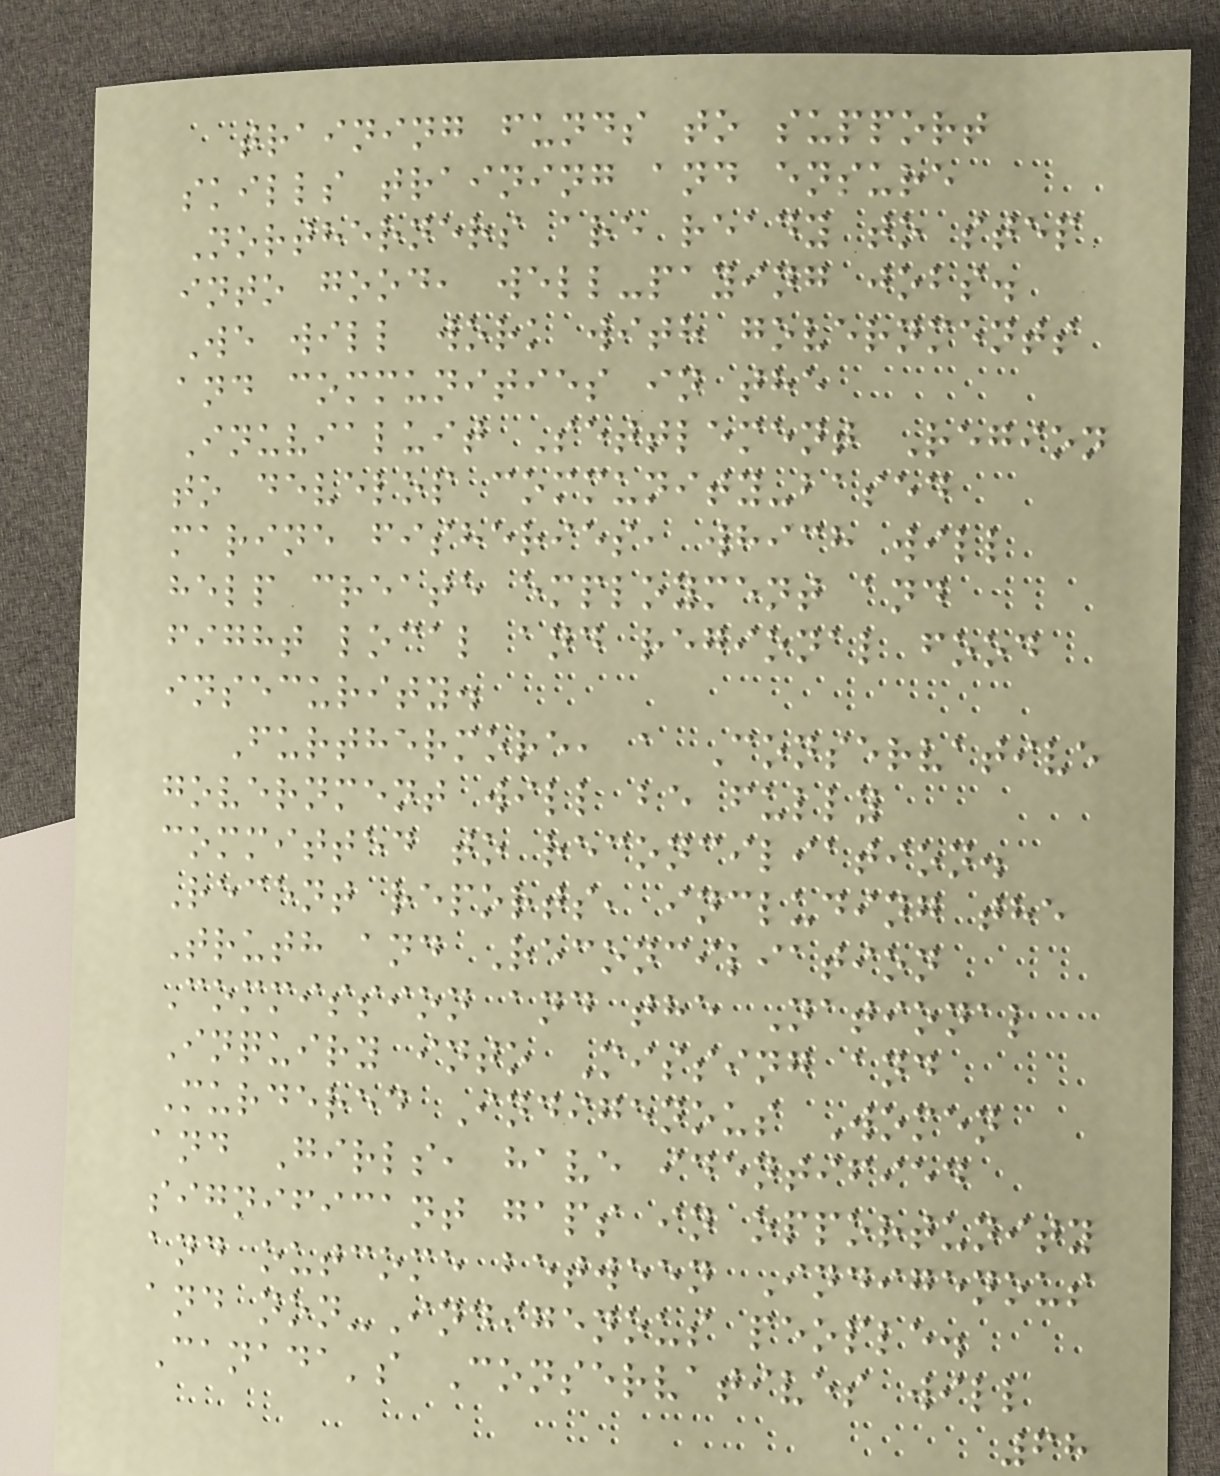training funds to support
skills training and ensure
Northerners are ready to step
into good, well-paying jobs.
We will work with governments
and communities in the
Inuvialuit Settlement Region
to develop community-based
marine fisheries, which will
help create employment and
fight local and regional food
insecurity.
Furthermore, a Conservative
government will be fully
committed to reconciliation.
Recent reports, including the
Truth and Reconciliation
Commission and the National
Inquiry into Missing and
Murdered Indigenous Women
and Girls, have identified
significant gaps in opportunity
and outcome between Indigenous
and non-Indigenous people.
Canada's Conservatives will
68
